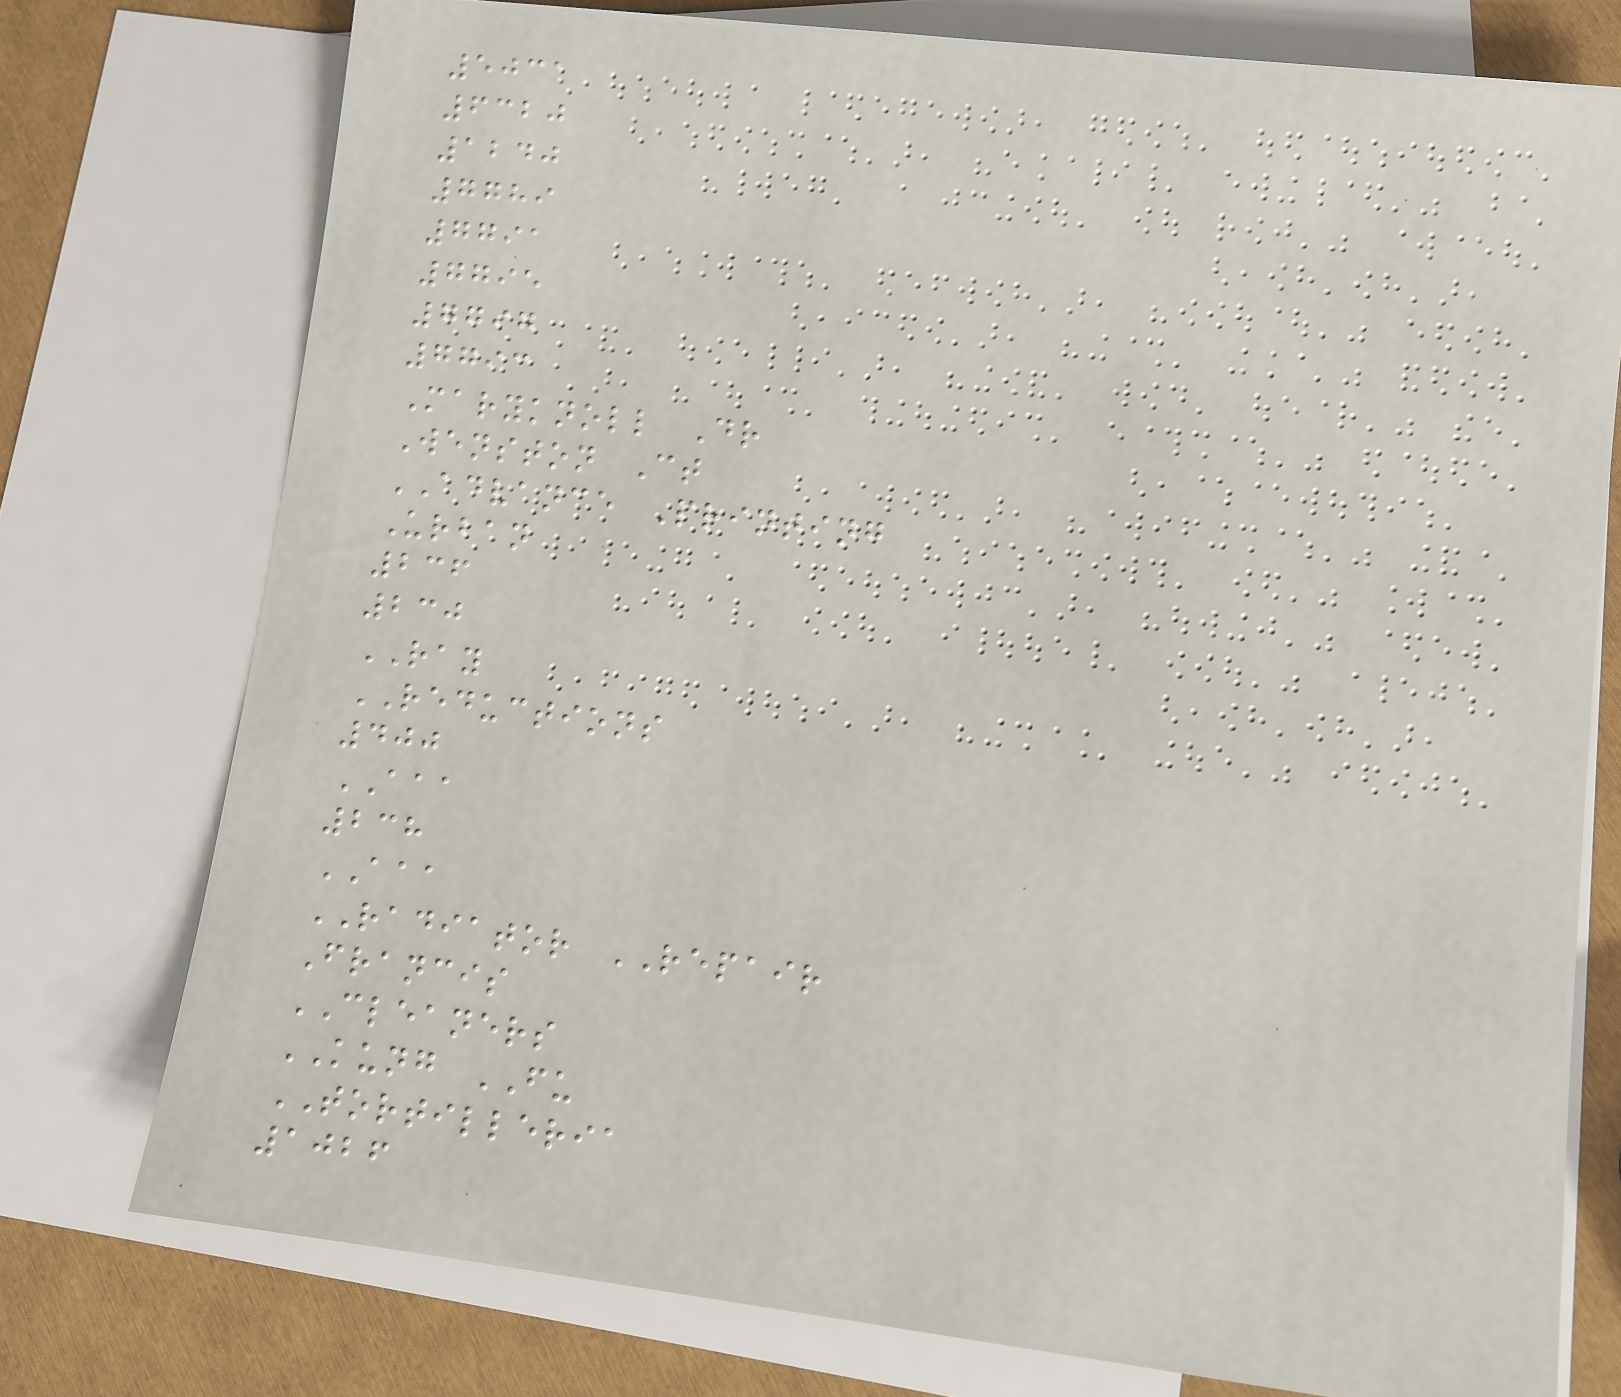5031
6320
1240
7789
7791
7795
7797
7793
Maryknoll Dr
Wenston Ct
ADVANCE Printing
Urban
236
230
RAY
REDUCTIONS
400
AAA
238
AAA
RADIATOR REPAIR
Francis
CLEANERS
KUNG FU
TORTILLERIA
1026
